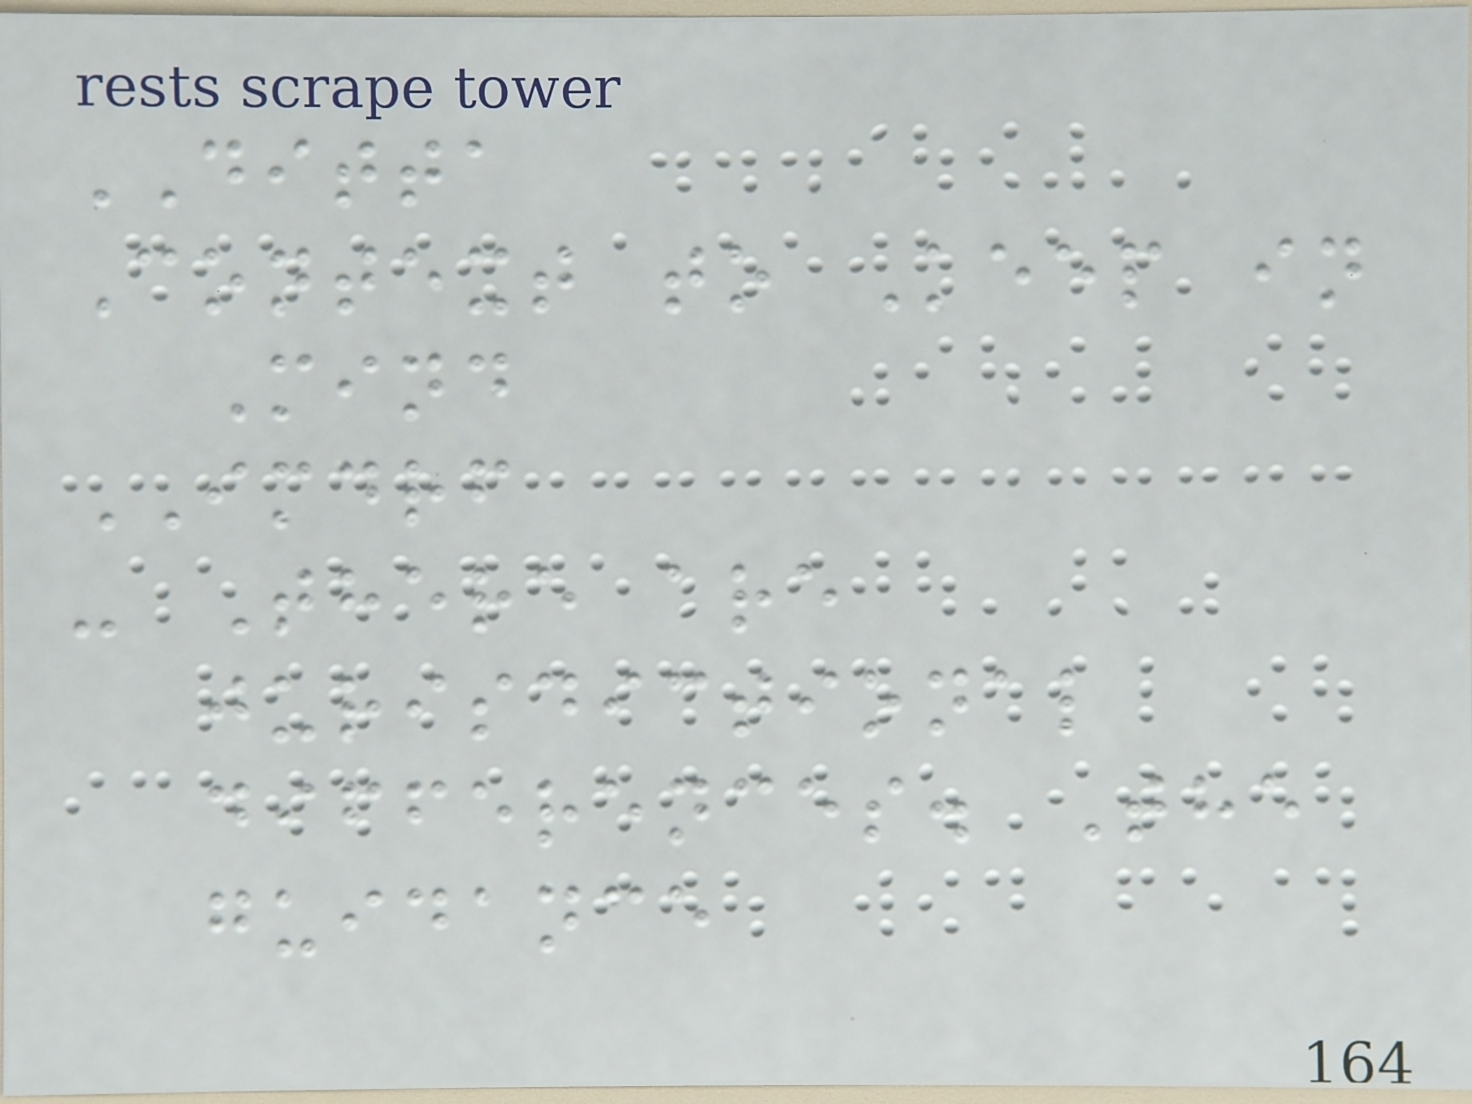DITTA
Context to Keep in
Mind
IMDRF
- There are
jurisdictional
differences. The
guidance
